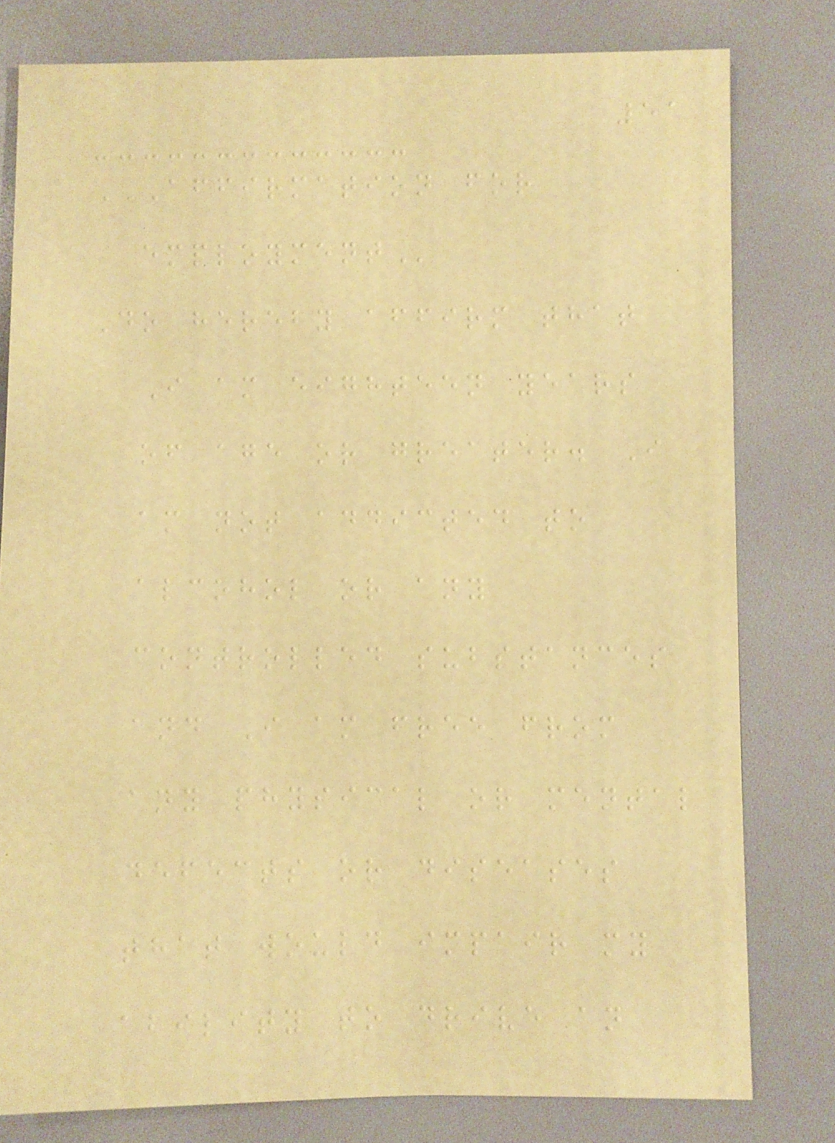51
AFFIRMATION FOR
EMPLOYMENT
Do hereby affirm that
I am eighteen years
of age or greater. I
am not addicted to
alcohol or any
controlled substances
and I am free from
any physical or mental
defects or diseases
that would impair my
ability to drive an
